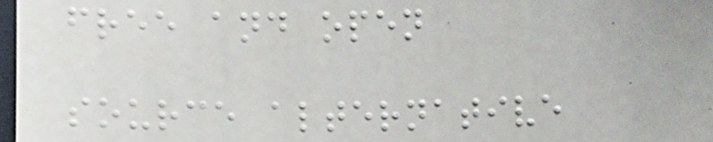free and open
source alternative
